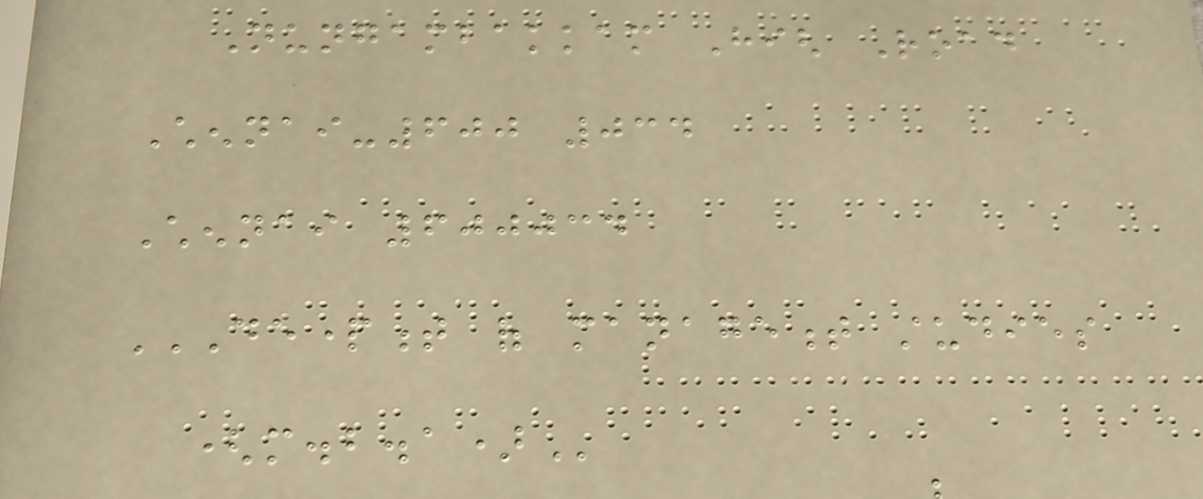Nungambakkam High Road
Chennai-600 034
Chennai 600034
DEPARTMENT OF MANAGEMENT STUDIES
(M.B.A)
